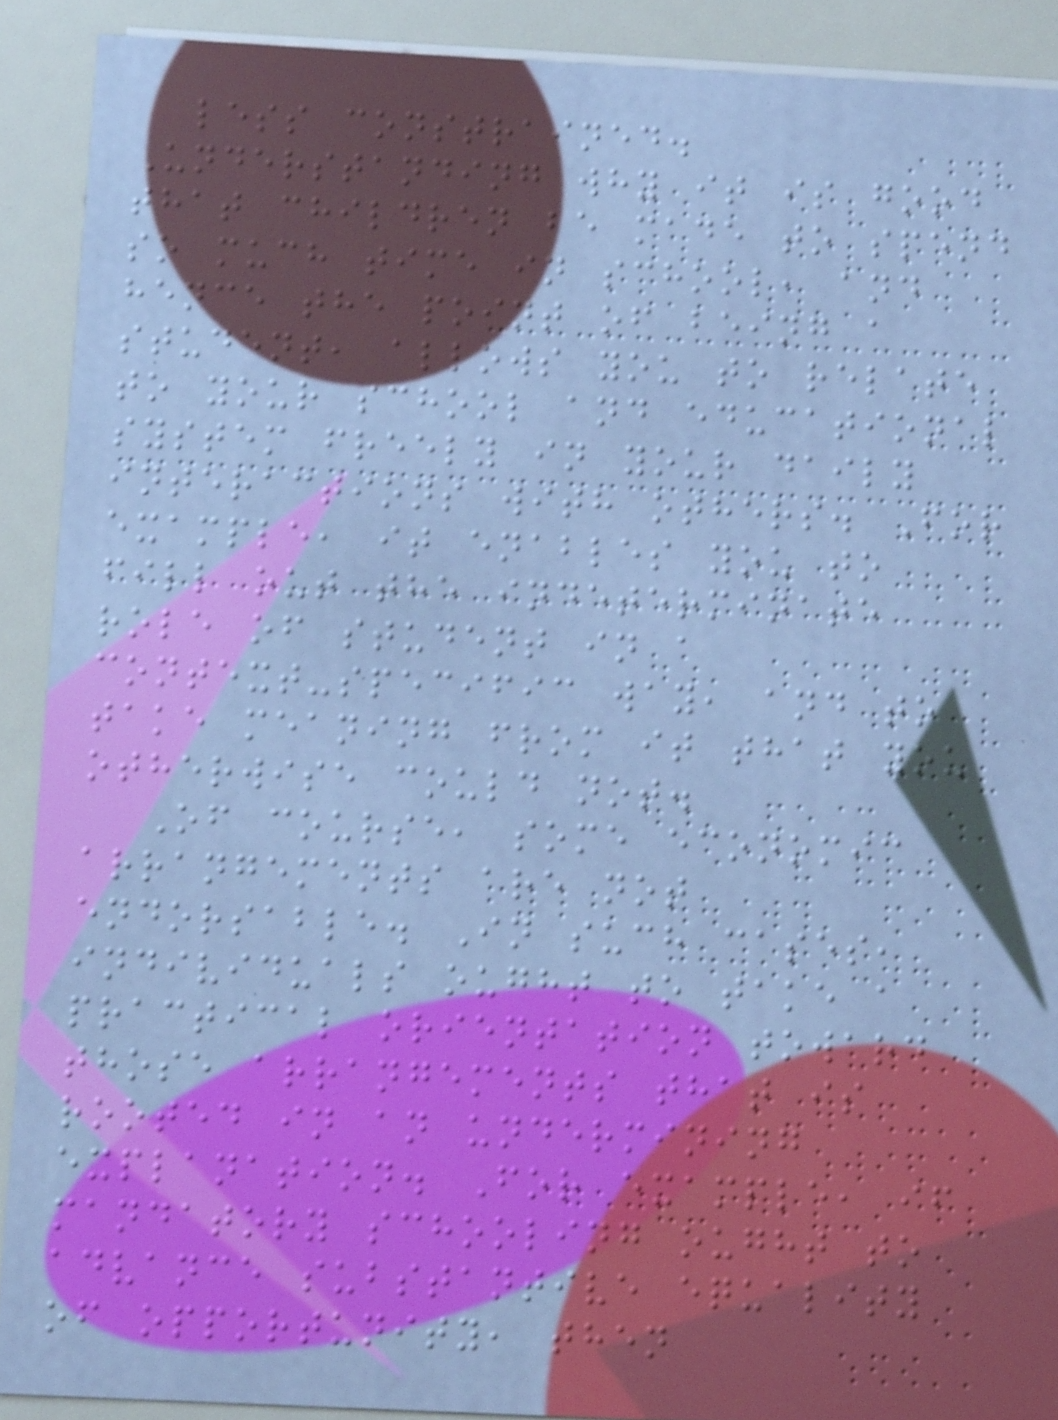less constrained.
Understanding why it is good
that children be made to spend
so much time in school, and
hence the point of being a
student, allows you to relate
to your school and educational
system freely in your daily
interactions with others. For
example, it enables you to
fill out the indeterminate
role of student in a
context-specific way, and to
take meaning from it that you
otherwise could not.
Of course, some economic
arrangements are not
endorsable. In such cases,
individuals ought to take a
practical orientation toward
those arrangements that is
rooted in an undermining
explanation. For example, if
mandatory schooling ought to
advance substantive equality
of opportunity, then
